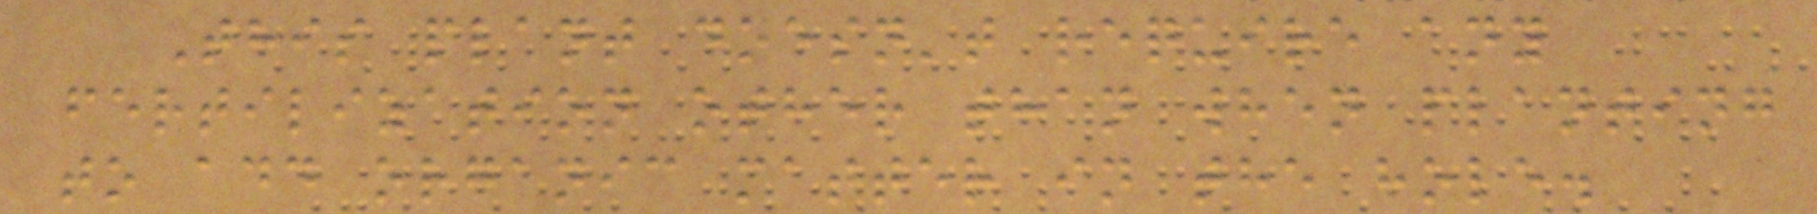This plant doesn't require any
fertilization other than when planting
to add organic matter in the hole.
